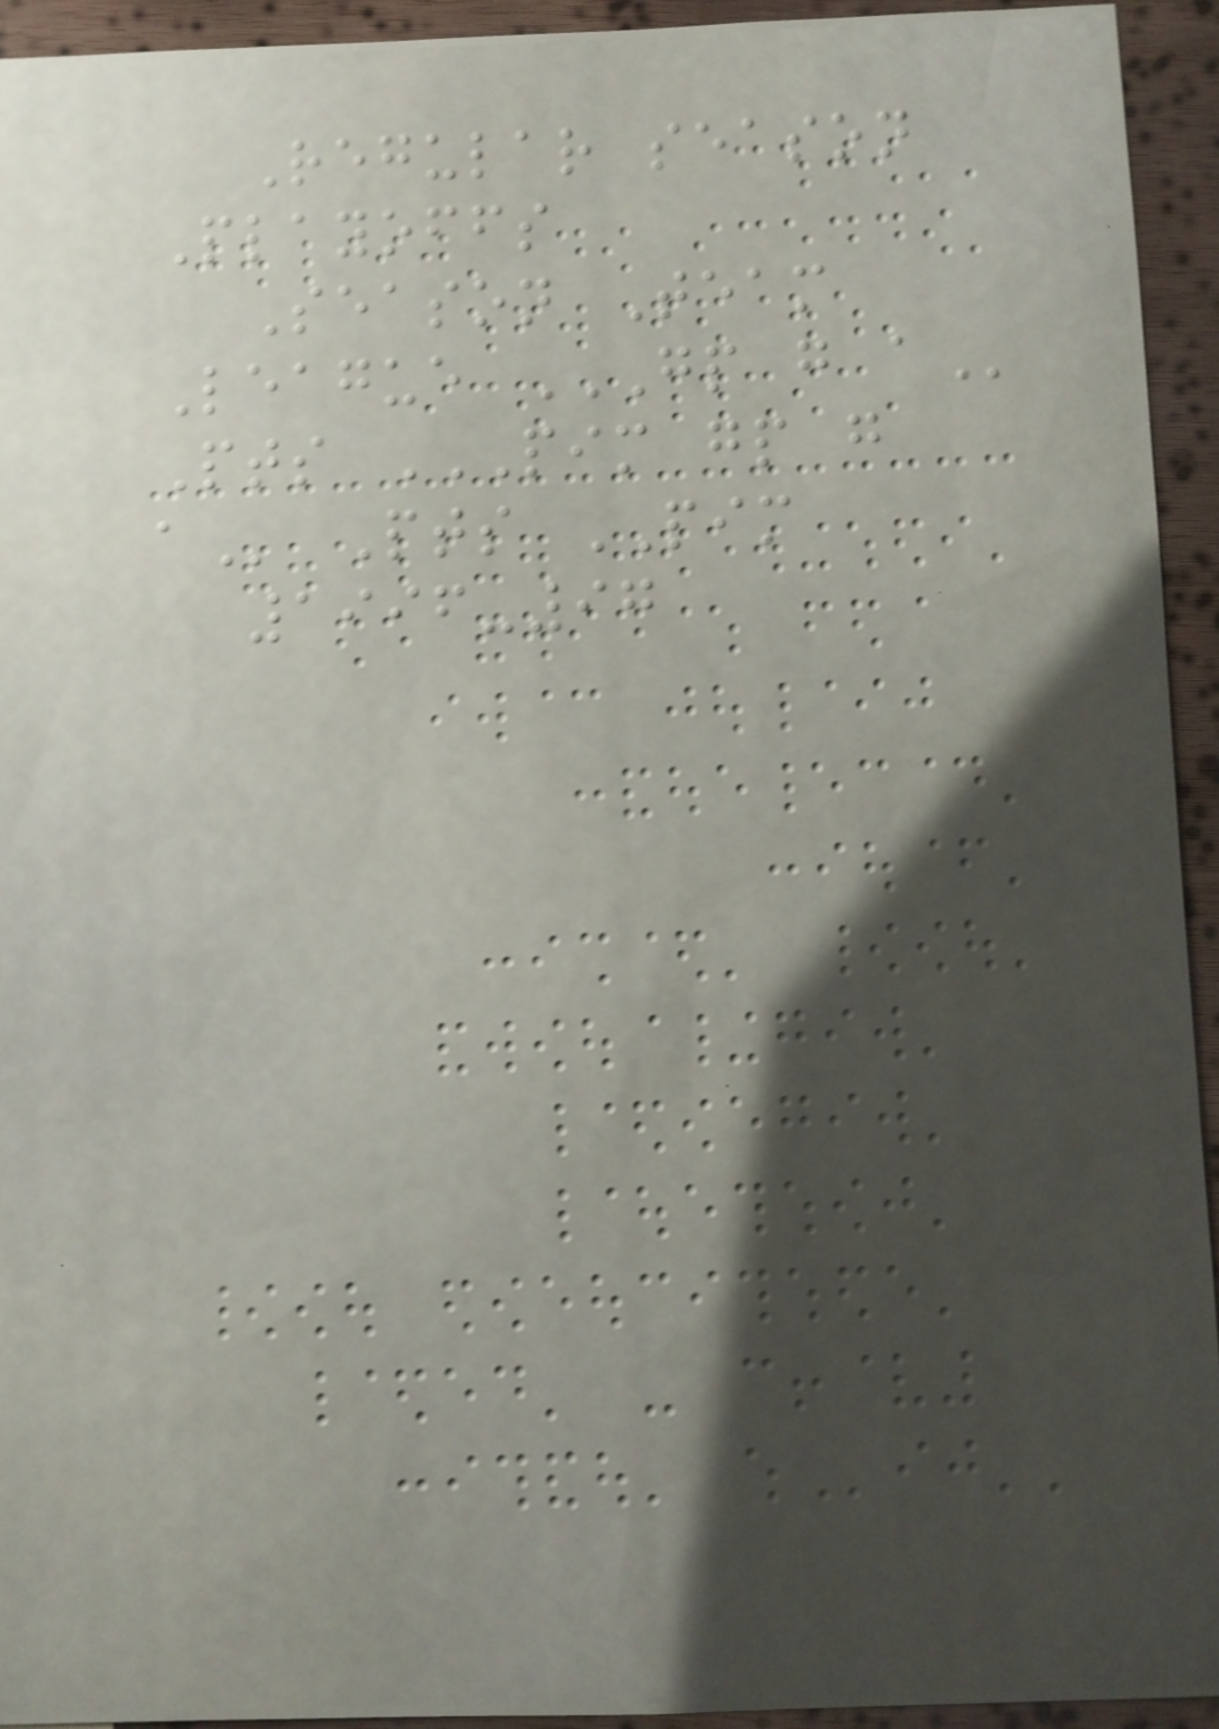Regular season
Playoffs
Season Team
League GP G A
Pts PIM GP G
A Pts PIM
1996-97
